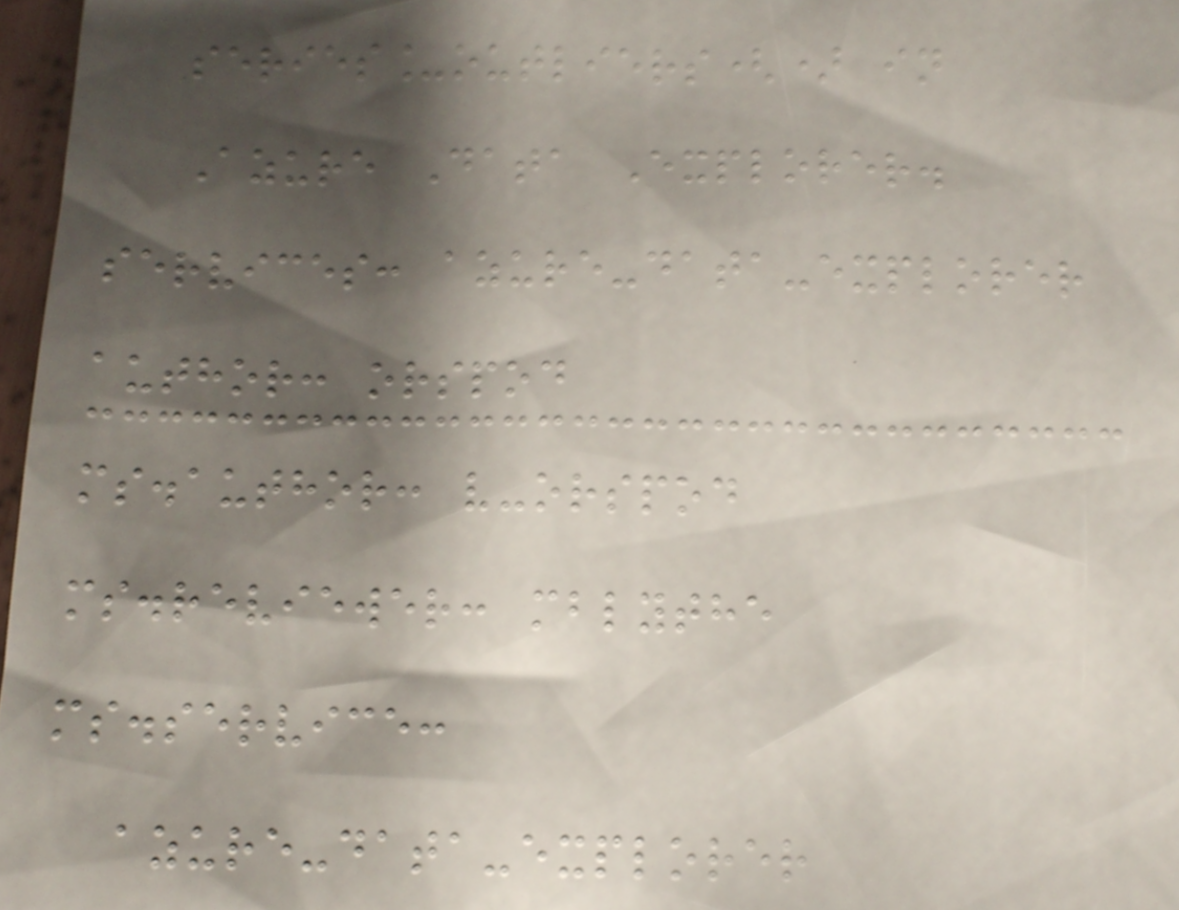series_outliers() in
Azure Data Explorer.
services: azure-data-explorer
author: orspod
ms.author: v-orspod
ms.reviewer: mblythe
ms.service:
azure-data-explorer
